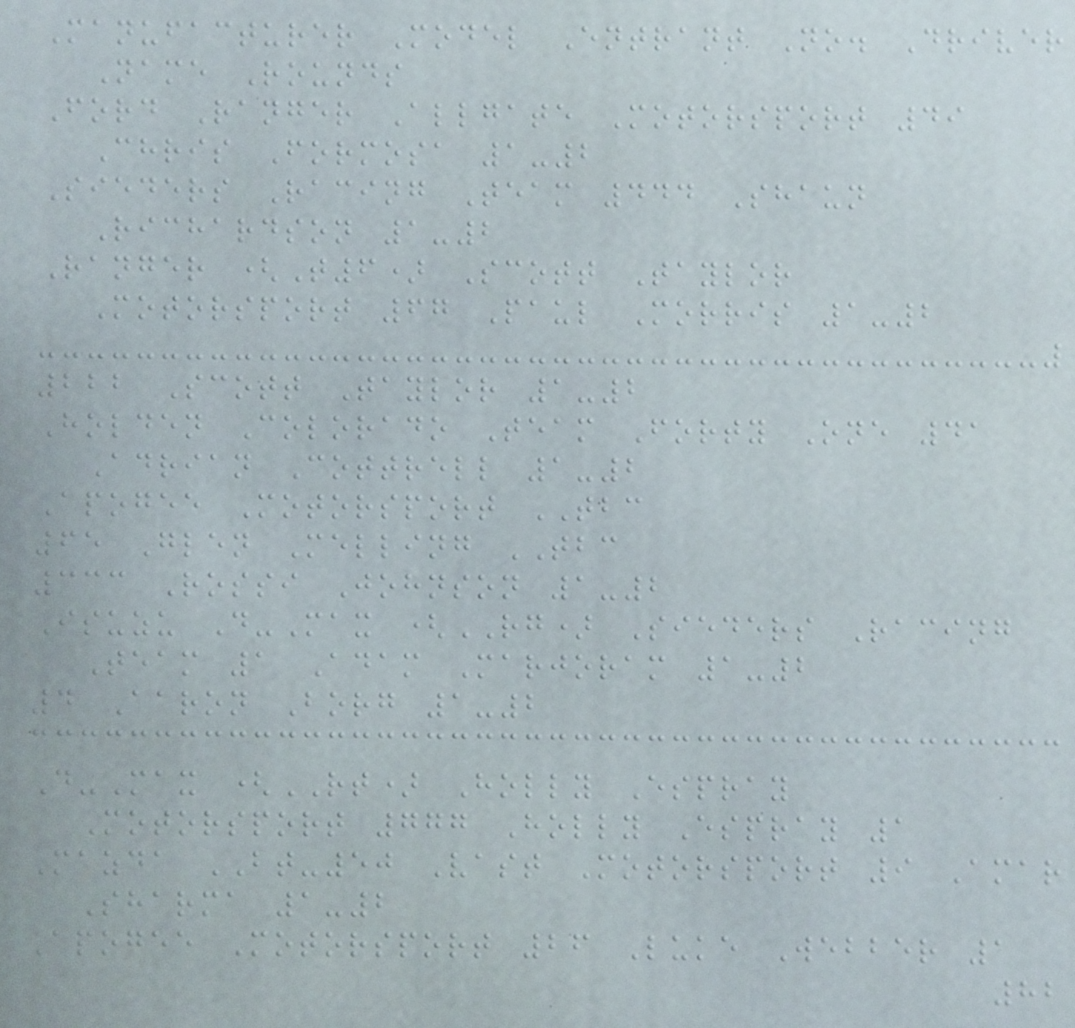Manufacturer Model Entrant No. Driver
Name Rounds
Ford Ranger Allgate Motorsport 49
Chris Formosa 1-2
Sieders Racing Team 444 Shaun
Richardson 1-2
Ranger (T6) Scott Taylor
Motorsport 67 Paul Morris 1-2
222 Scott Taylor 1-2
Holden Colorado Team Forty One 41
Adrian Cottrell 1-2
Apogee Motorsport TBC
65 Glen Melling TBC
333 Rossi Johnson 1-2
Isuzu D-Max (RG) Sieders Racing
Team 1 Adam Marjoram 1-2
4 Aaron Borg 1-2
D-Max (RT) Holly Espray
Motorsport 777 Holly Espray 1
Mazda BT-50 Vast Motorsport 9 Amar
Sharma 1-2
Apogee Motorsport 26 Luke Webber 1
82
